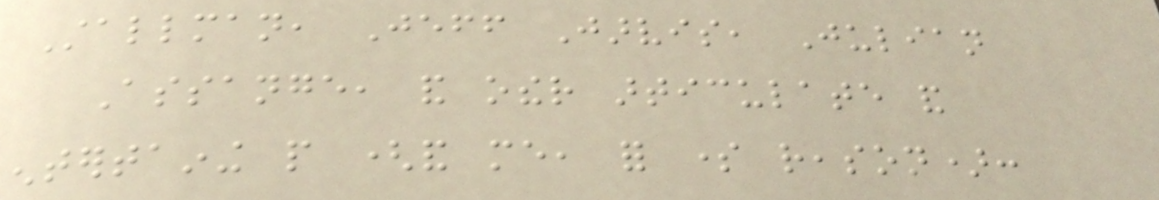Stallman, Jeff Jarvis, Julian
Assange, and other articulate and
entertaining people (and me, for some reason):
